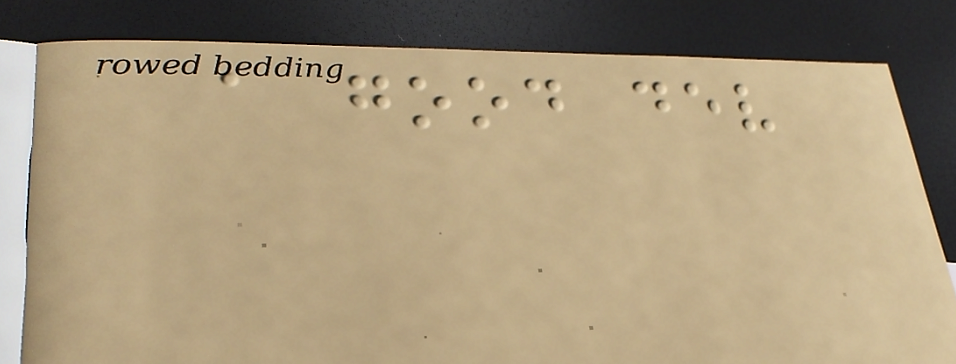a good dev
